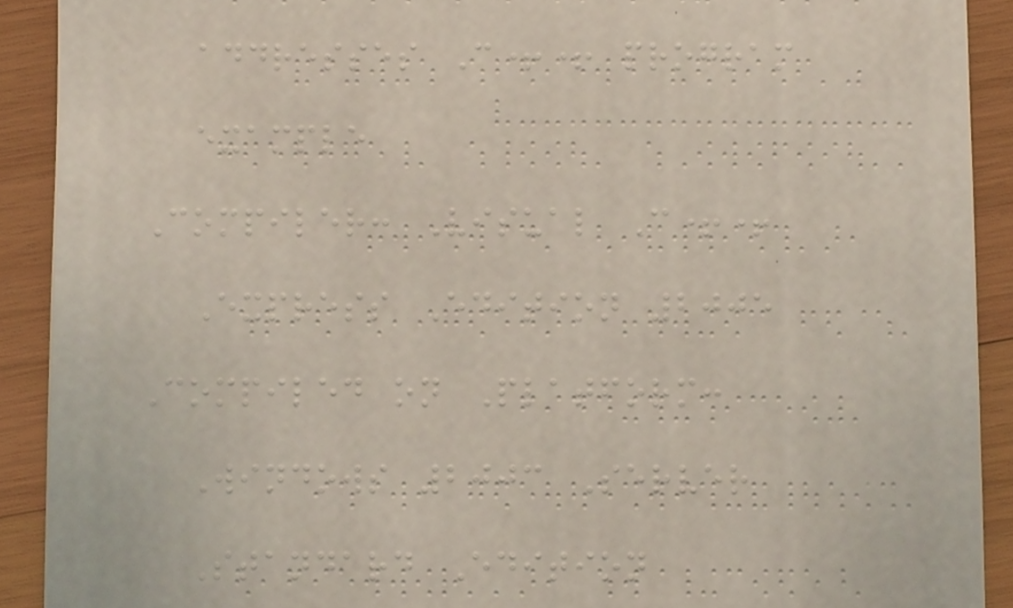addresses C++ program
example
Compiler: Visual C++
Express Edition 2005
Compiled on Platform:
Windows 2003 Server
Standard Edition
